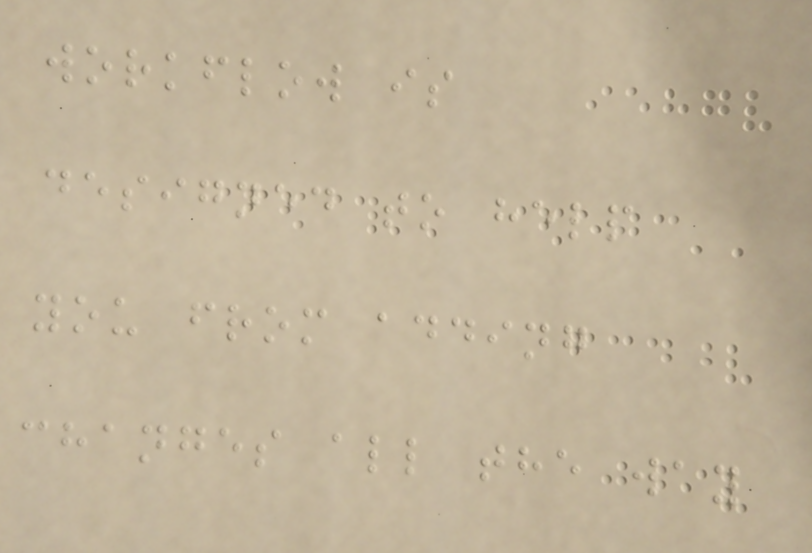workflow is
designed to help
you from adding
changes all the way
